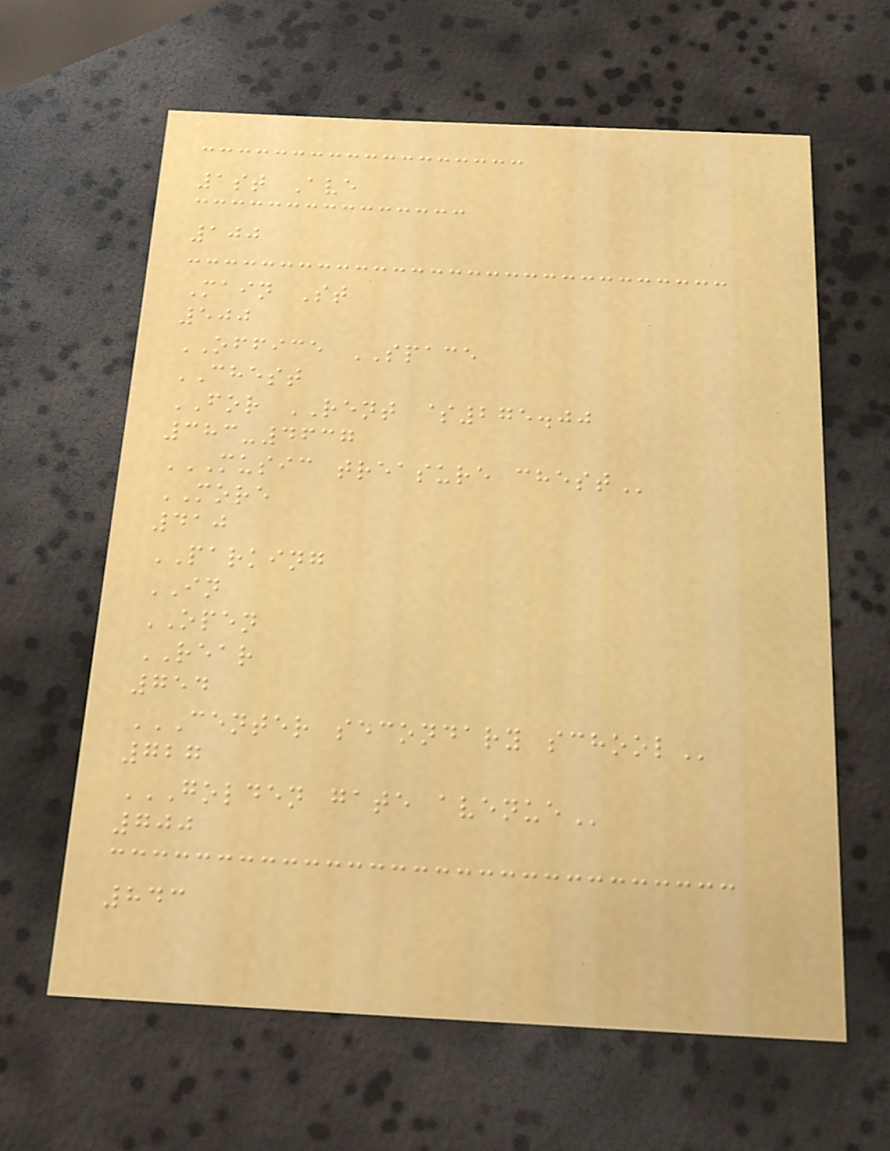1st Ave
100
Main St
500
OFFICE SPACE
CHEST
FOR RENT $275.00
383-4637
MUSIC TREASURE CHEST
MORE
410
PARKING
IN
OPEN
REAR
754
CENTER SECONDARY SCHOOL
727
GOLDEN GATE AVENUE
700
843
